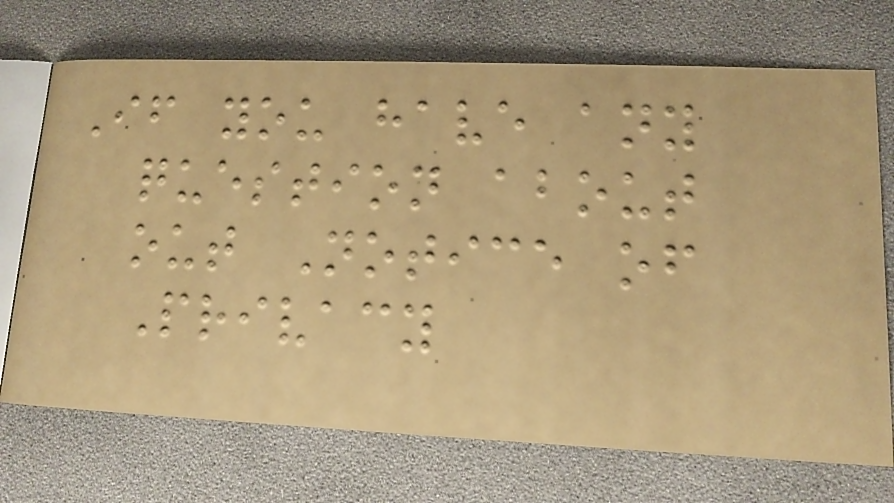If you have any
question about
out Notice of
Privacy
